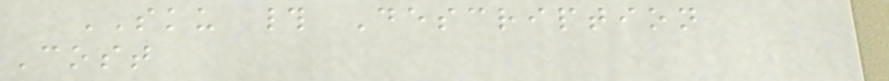SKU # Description
Cost
